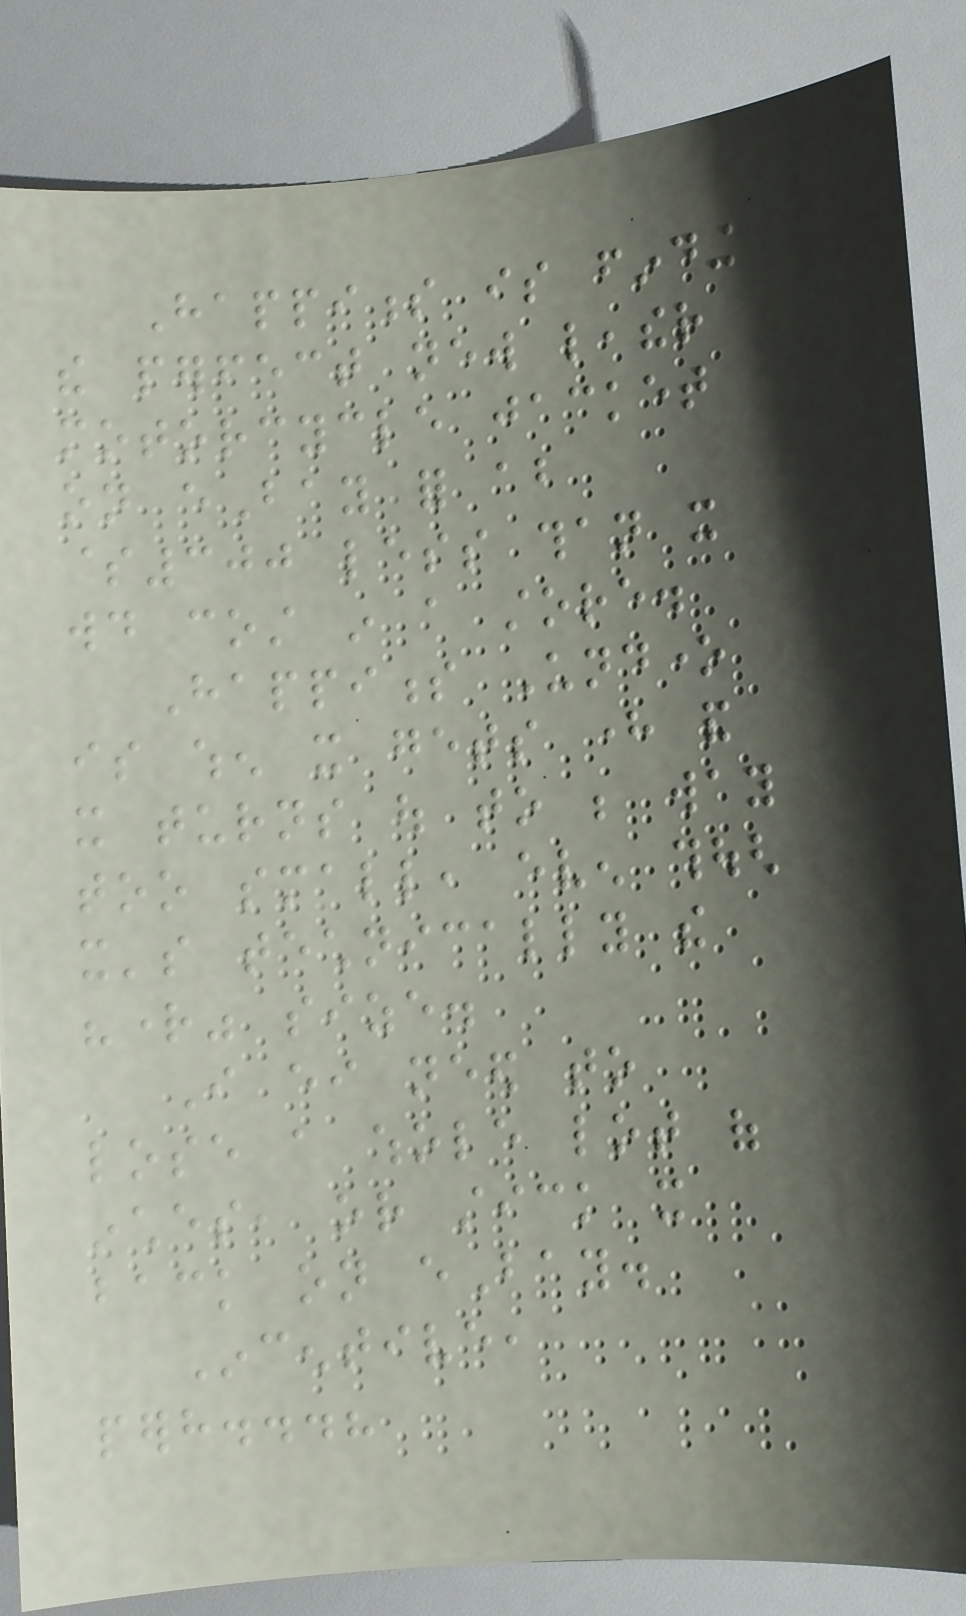Happiness is finding
the perfect new leather
motorcycle jacket
on eBay for about
$300 less than it
would cost in a store.
Happiness Undone
is when it gets here and
it turns out to be way
too small, even though
it's technically the
"right" size.
I either need to
lose a whole lot of
inches, or stick it
back on eBay.
Incentive,
perhaps...?
